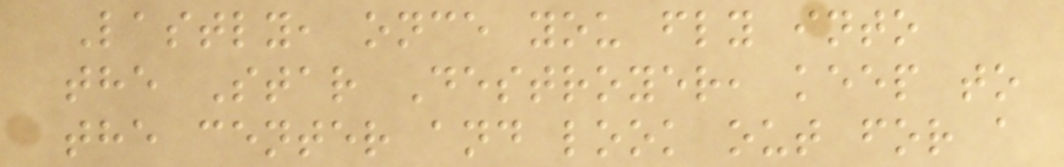Lastly, once you fly into
the Star Destroyer, keep to
the center and look out for a
